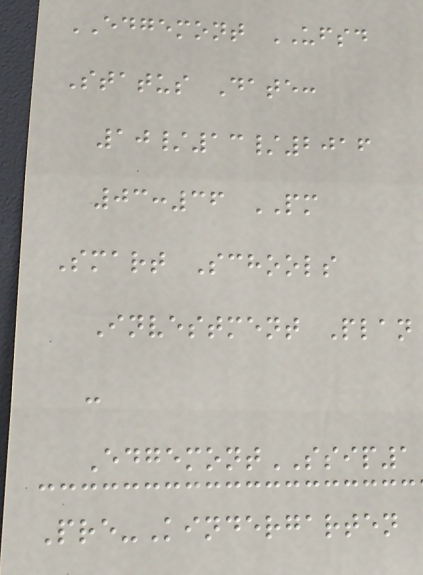EDGEMONT UFSD
Status Date:
10/13/2016
03:36 PM
Smart Schools
Investment Plan
-
EdgemontSSIP1
Pre-Kindergarten
